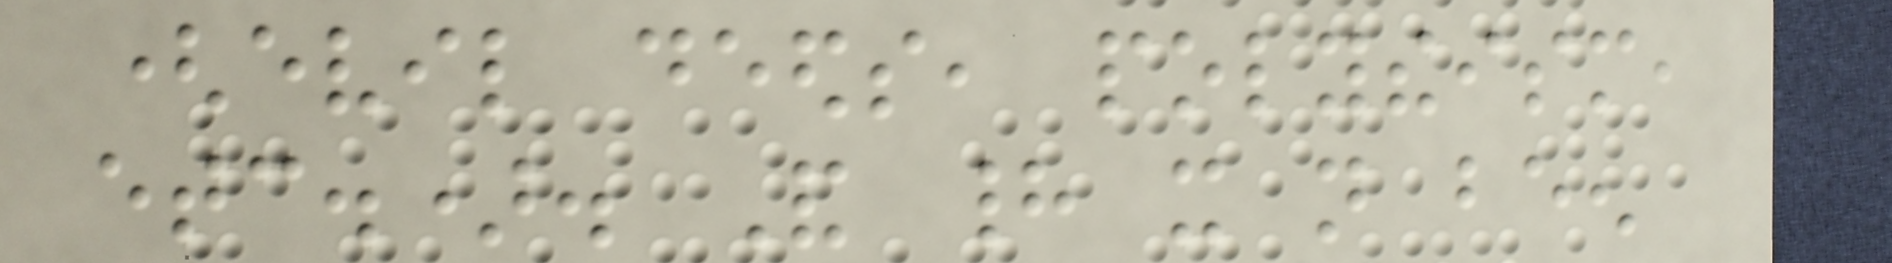(evil deeds, polytheism,
etc.). And had it not been
